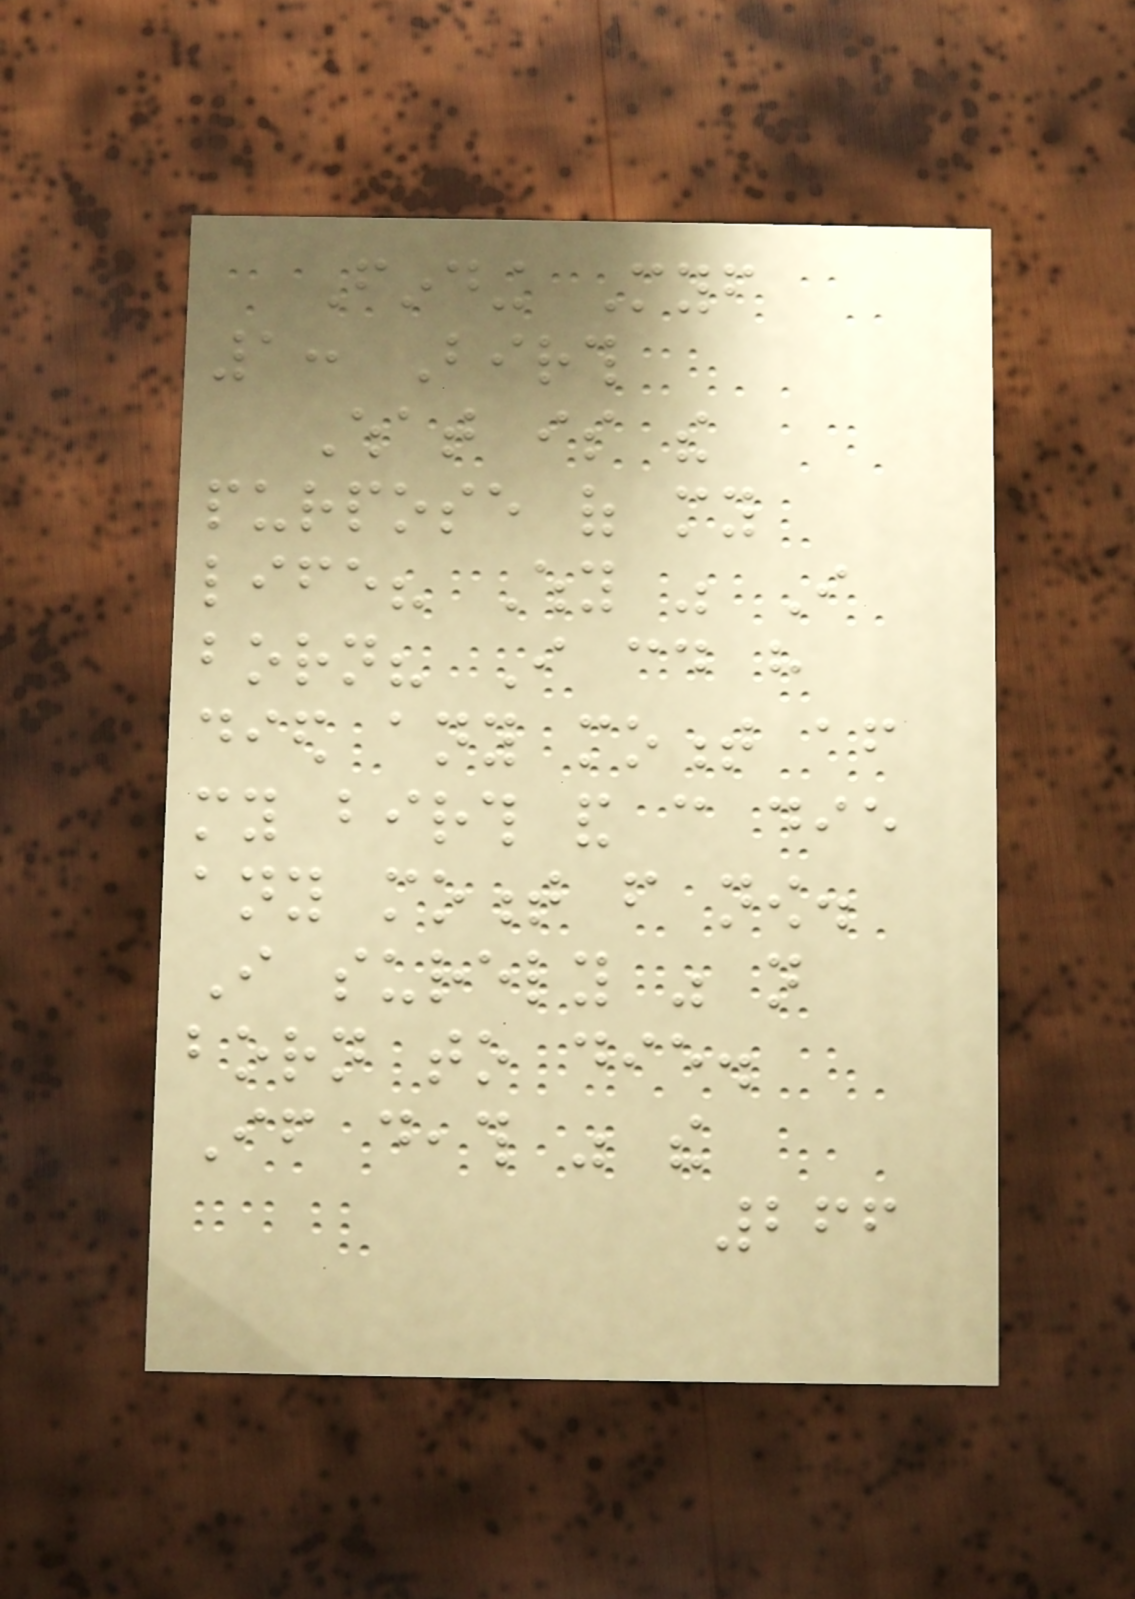Finding Myself
1: Birth
What is the
purpose of my
life? Why was I
born? I could have
died any moment after
my birth and can die
any moment from now.
I surely was not
born to die.
If death was the
266
